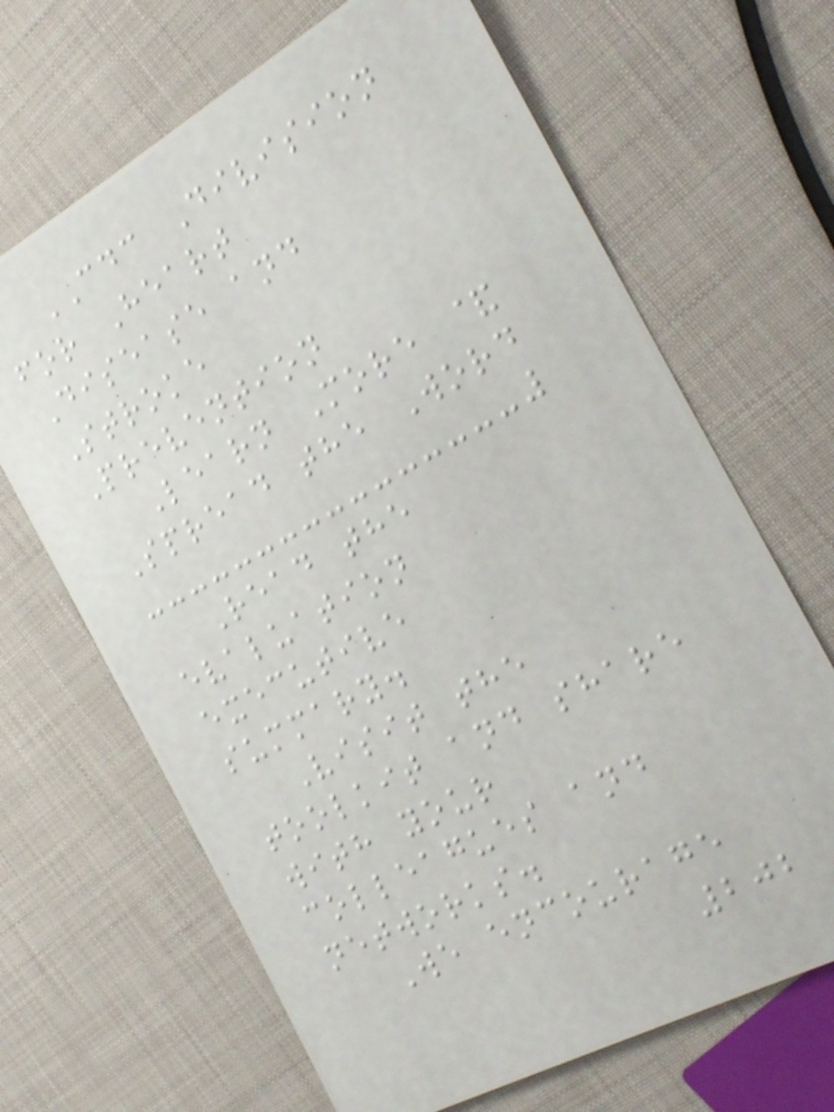CDC Division
for Heart
Disease and
Stroke
Prevention
Learn More &
Spread the Word
Read the
evaluation
executive
summary.
Visit the
toolkit and share
with your
colleagues and
networks.
We encourage
202
